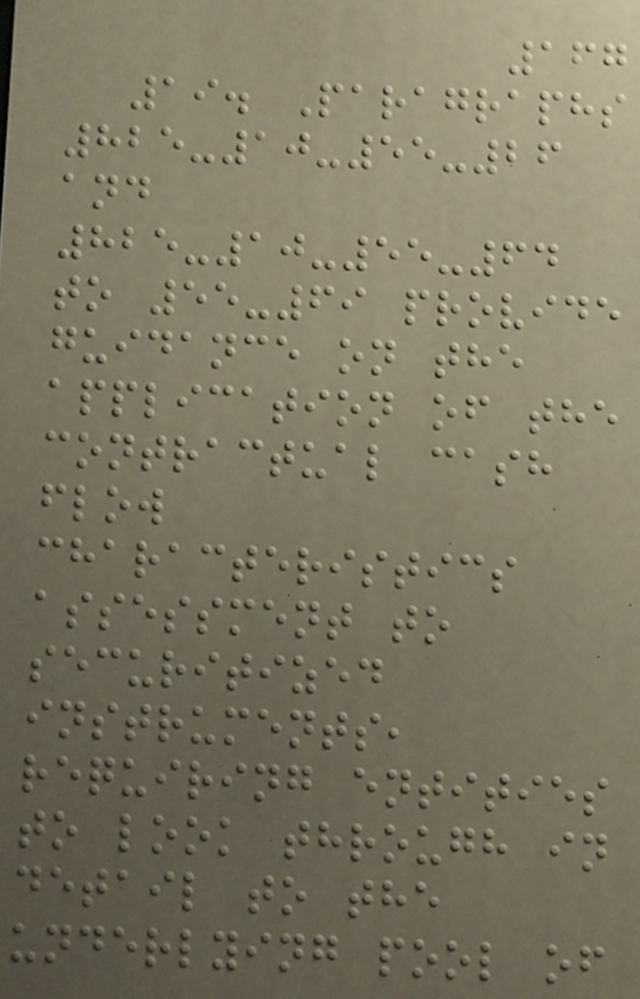167
19. Paragraphs
825-10-55-26
and
825-10-55-64
to 55-69 provide
guidance on the
application of the
contractual cash
flow
characteristics
assessment to
securitized
instruments,
requiring entities
to look through in
detail to the
underlying pool of
